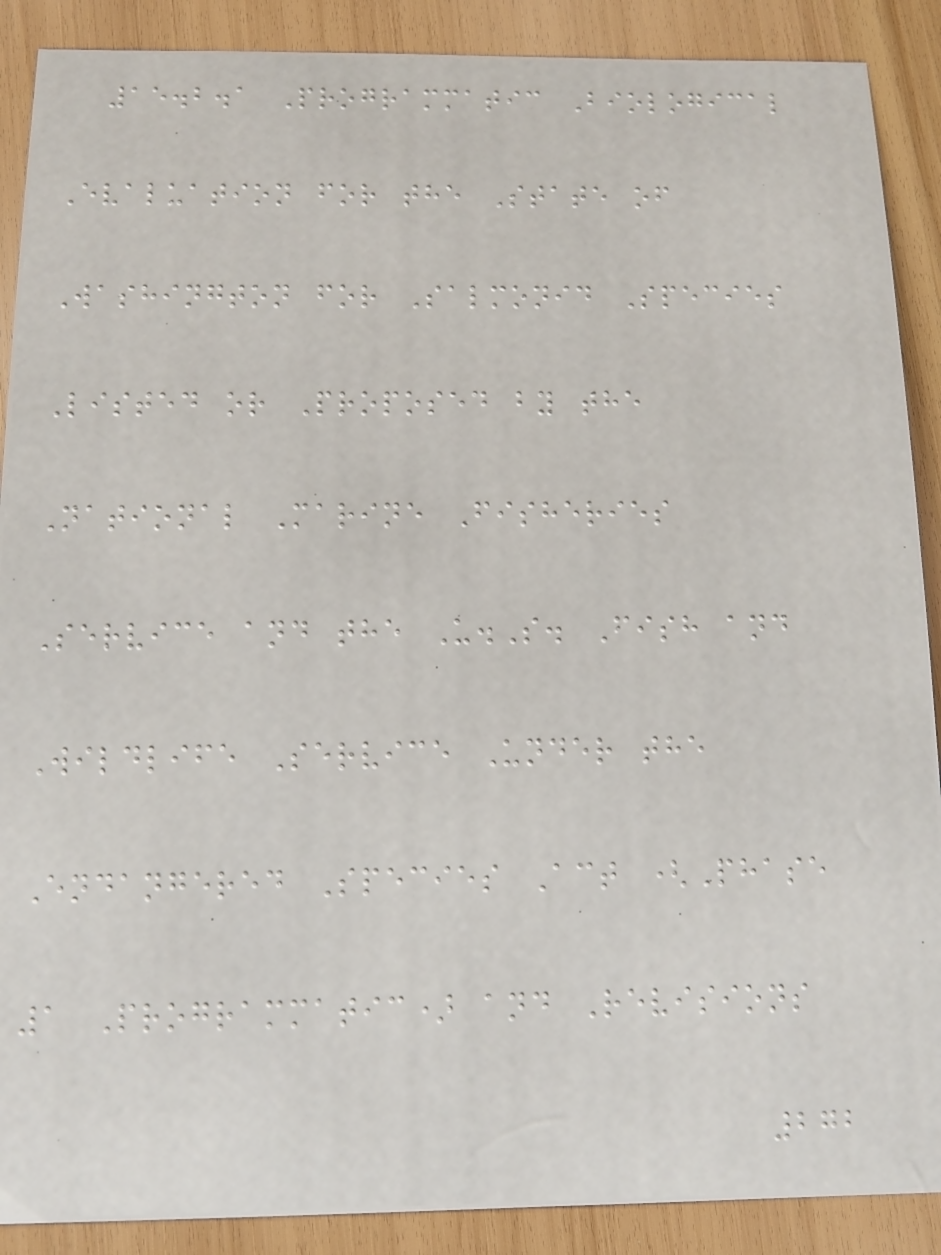15.2.1 Programmatic Biological
Evaluation for the State of
Washington for Salmonid Species
Listed or Proposed by the
National Marine Fisheries
Service and the U.S. Fish and
Wildlife Service Under the
Endangered Species Act (Phase
1 Programmatic) and Revisions
272
